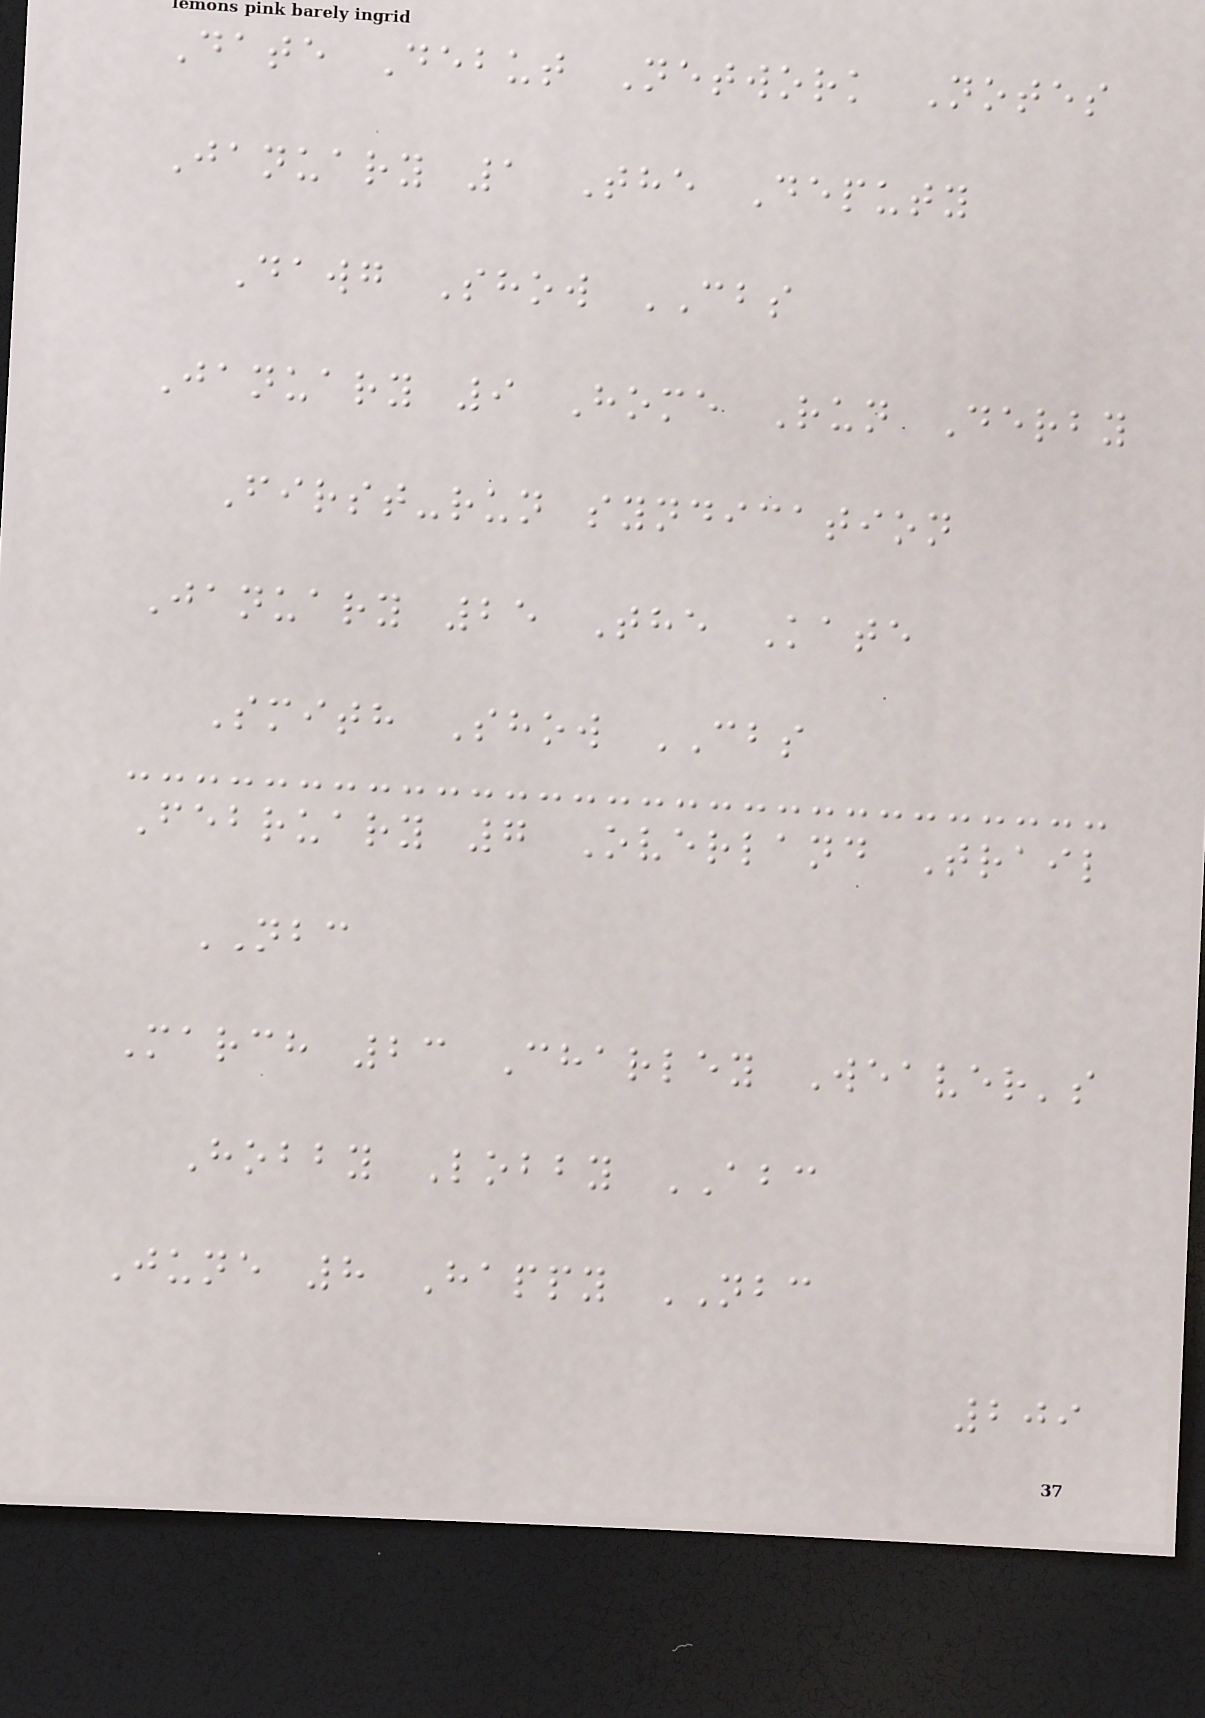Date Debut Network Notes
January 1 The Deputy
Dawg Show CBS
January 9 Home Run Derby
First-run syndication
January 25 The Kate
Smith Show CBS
February 7 Overland Trail
NBC
March 23 Charley Weaver's
Hobby Lobby ABC
June 8 Happy NBC
209
